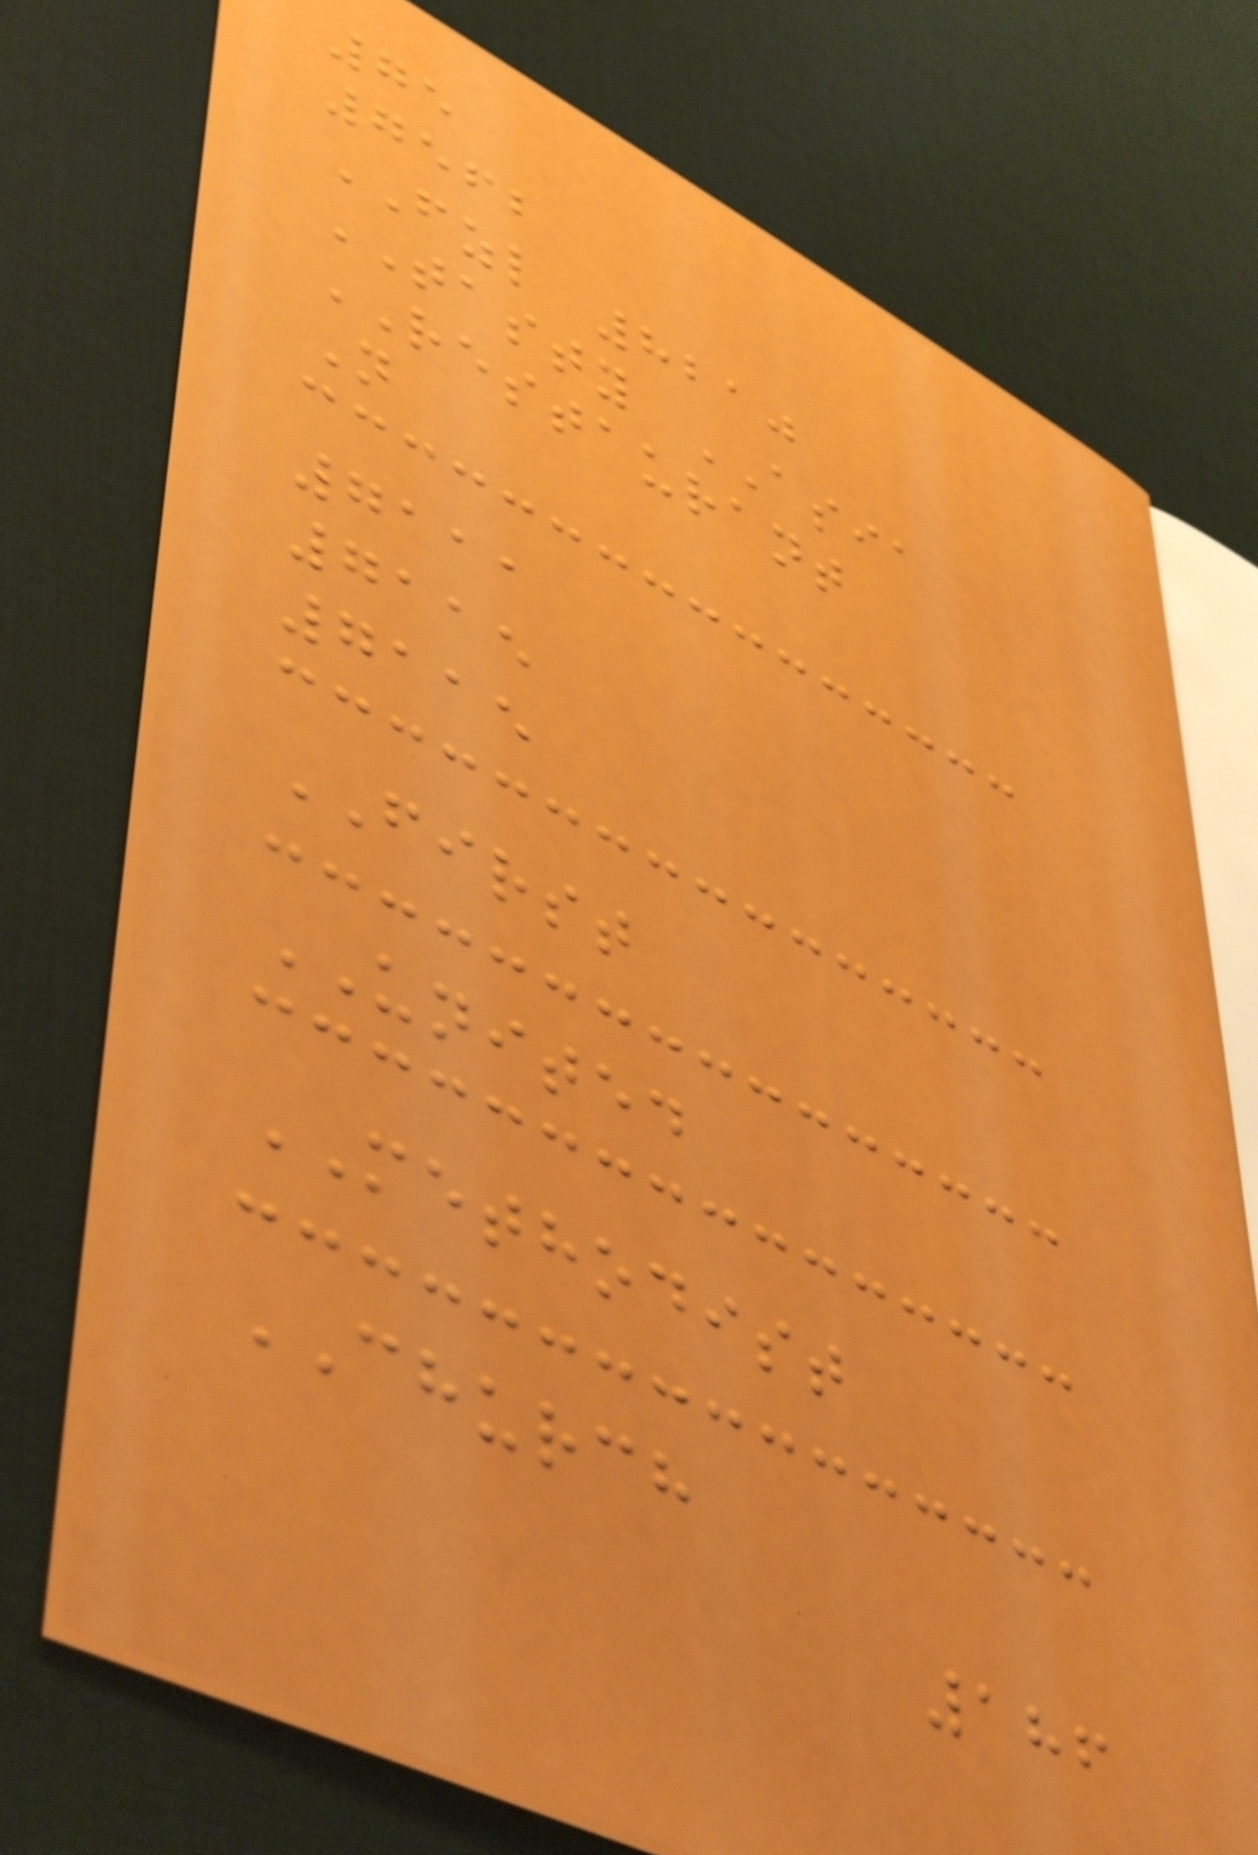75
7562
FZL 8210
TASTY ASIA
RESTAURANT
N
7111
7115
7115
FIRST
UNITED
METHODIST
CHURCH
186
